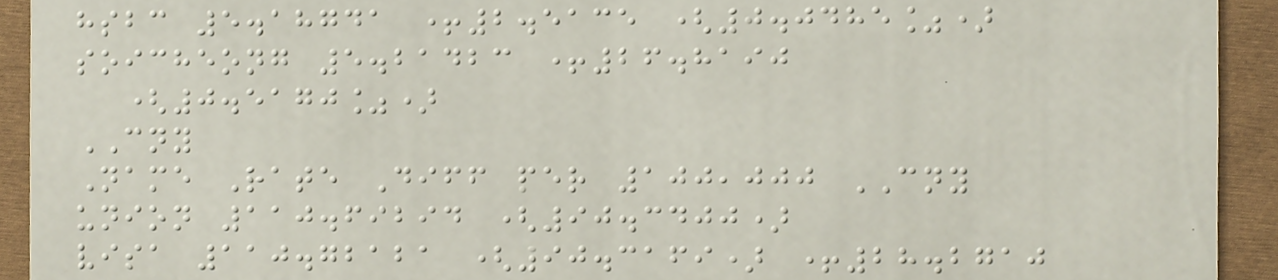hsbc 5.18741 +2.5135 (0.0485%)
soicheong 5.21423 +26.8190
(0.5170%)
CNY
Name Rate Diff per 100,000 CNY
union 110.69294 (90.3400)
visa 110.72121 (90.3169) +28.2710
